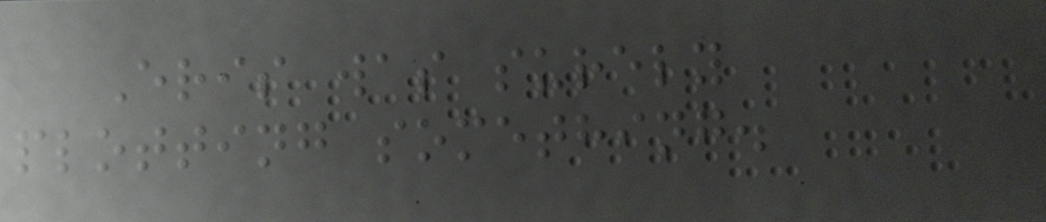Eris was surely
plotting something.
